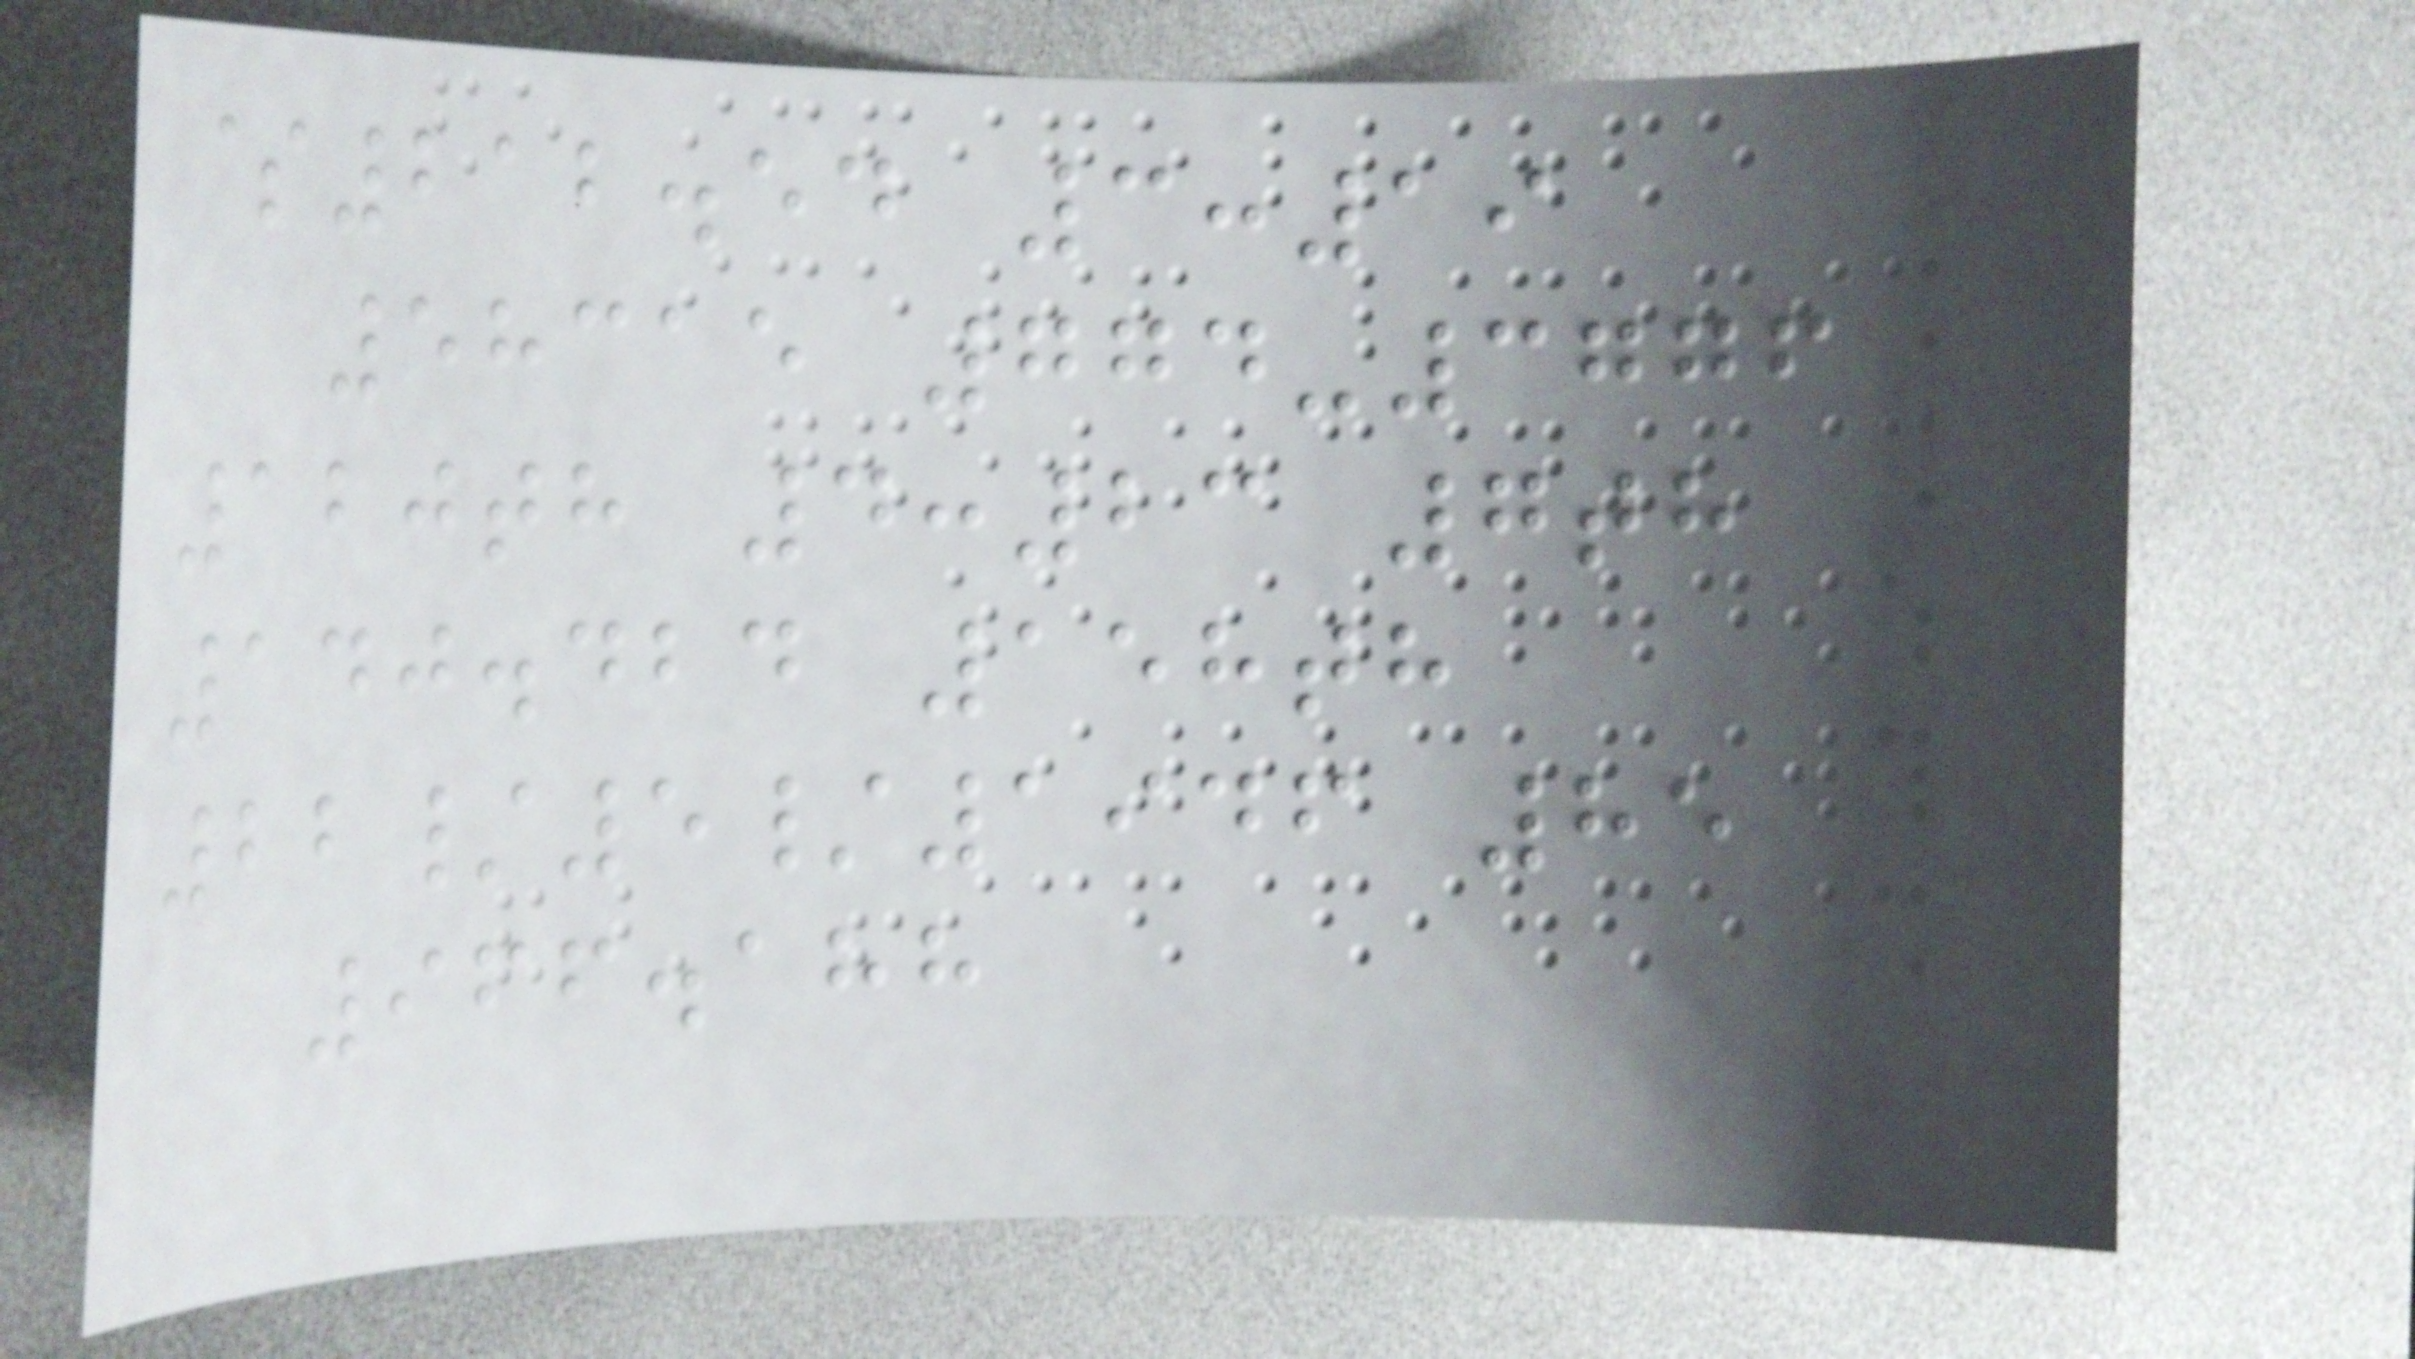$212.54 3:19
58315 774-3776
120th 4:23 7th
140.424 158th
22/5/1946 85
966.188
